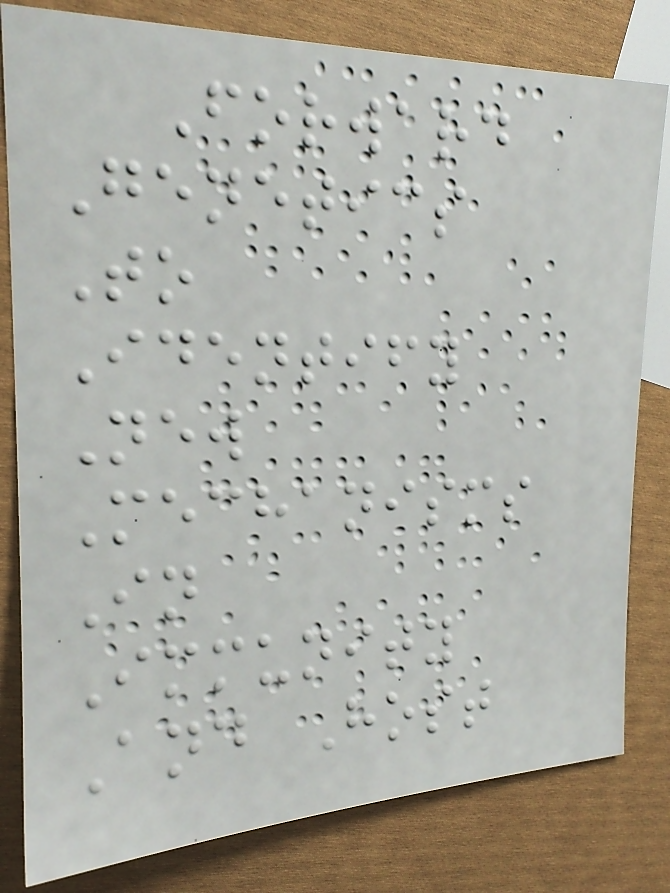Forward
Genetics
To
Identify
New
Mechanisms
In
Immunity
And Host
